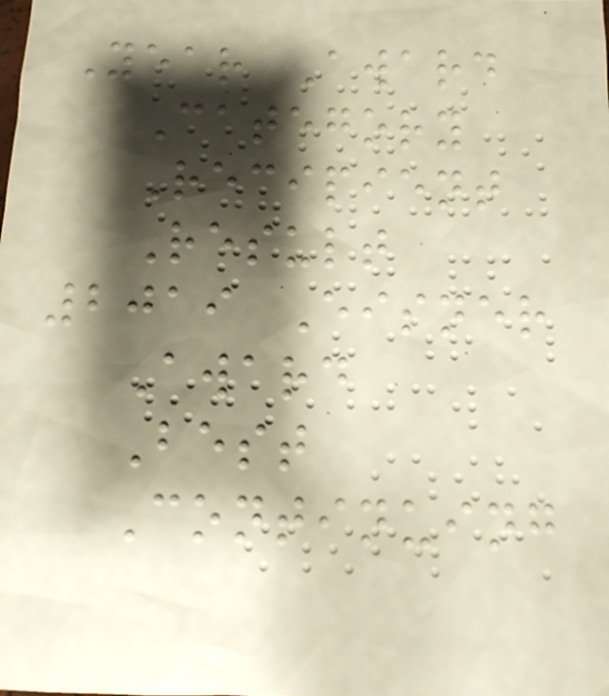Year Award
Category
Recipient
Result
2019 Eisner
Award
Best
Continuing
